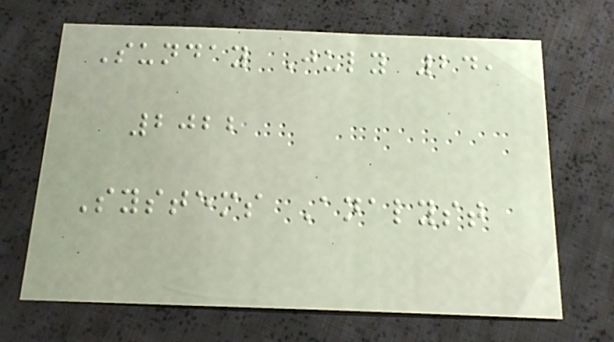Sunday July 24,
2022
Systems Analyst
